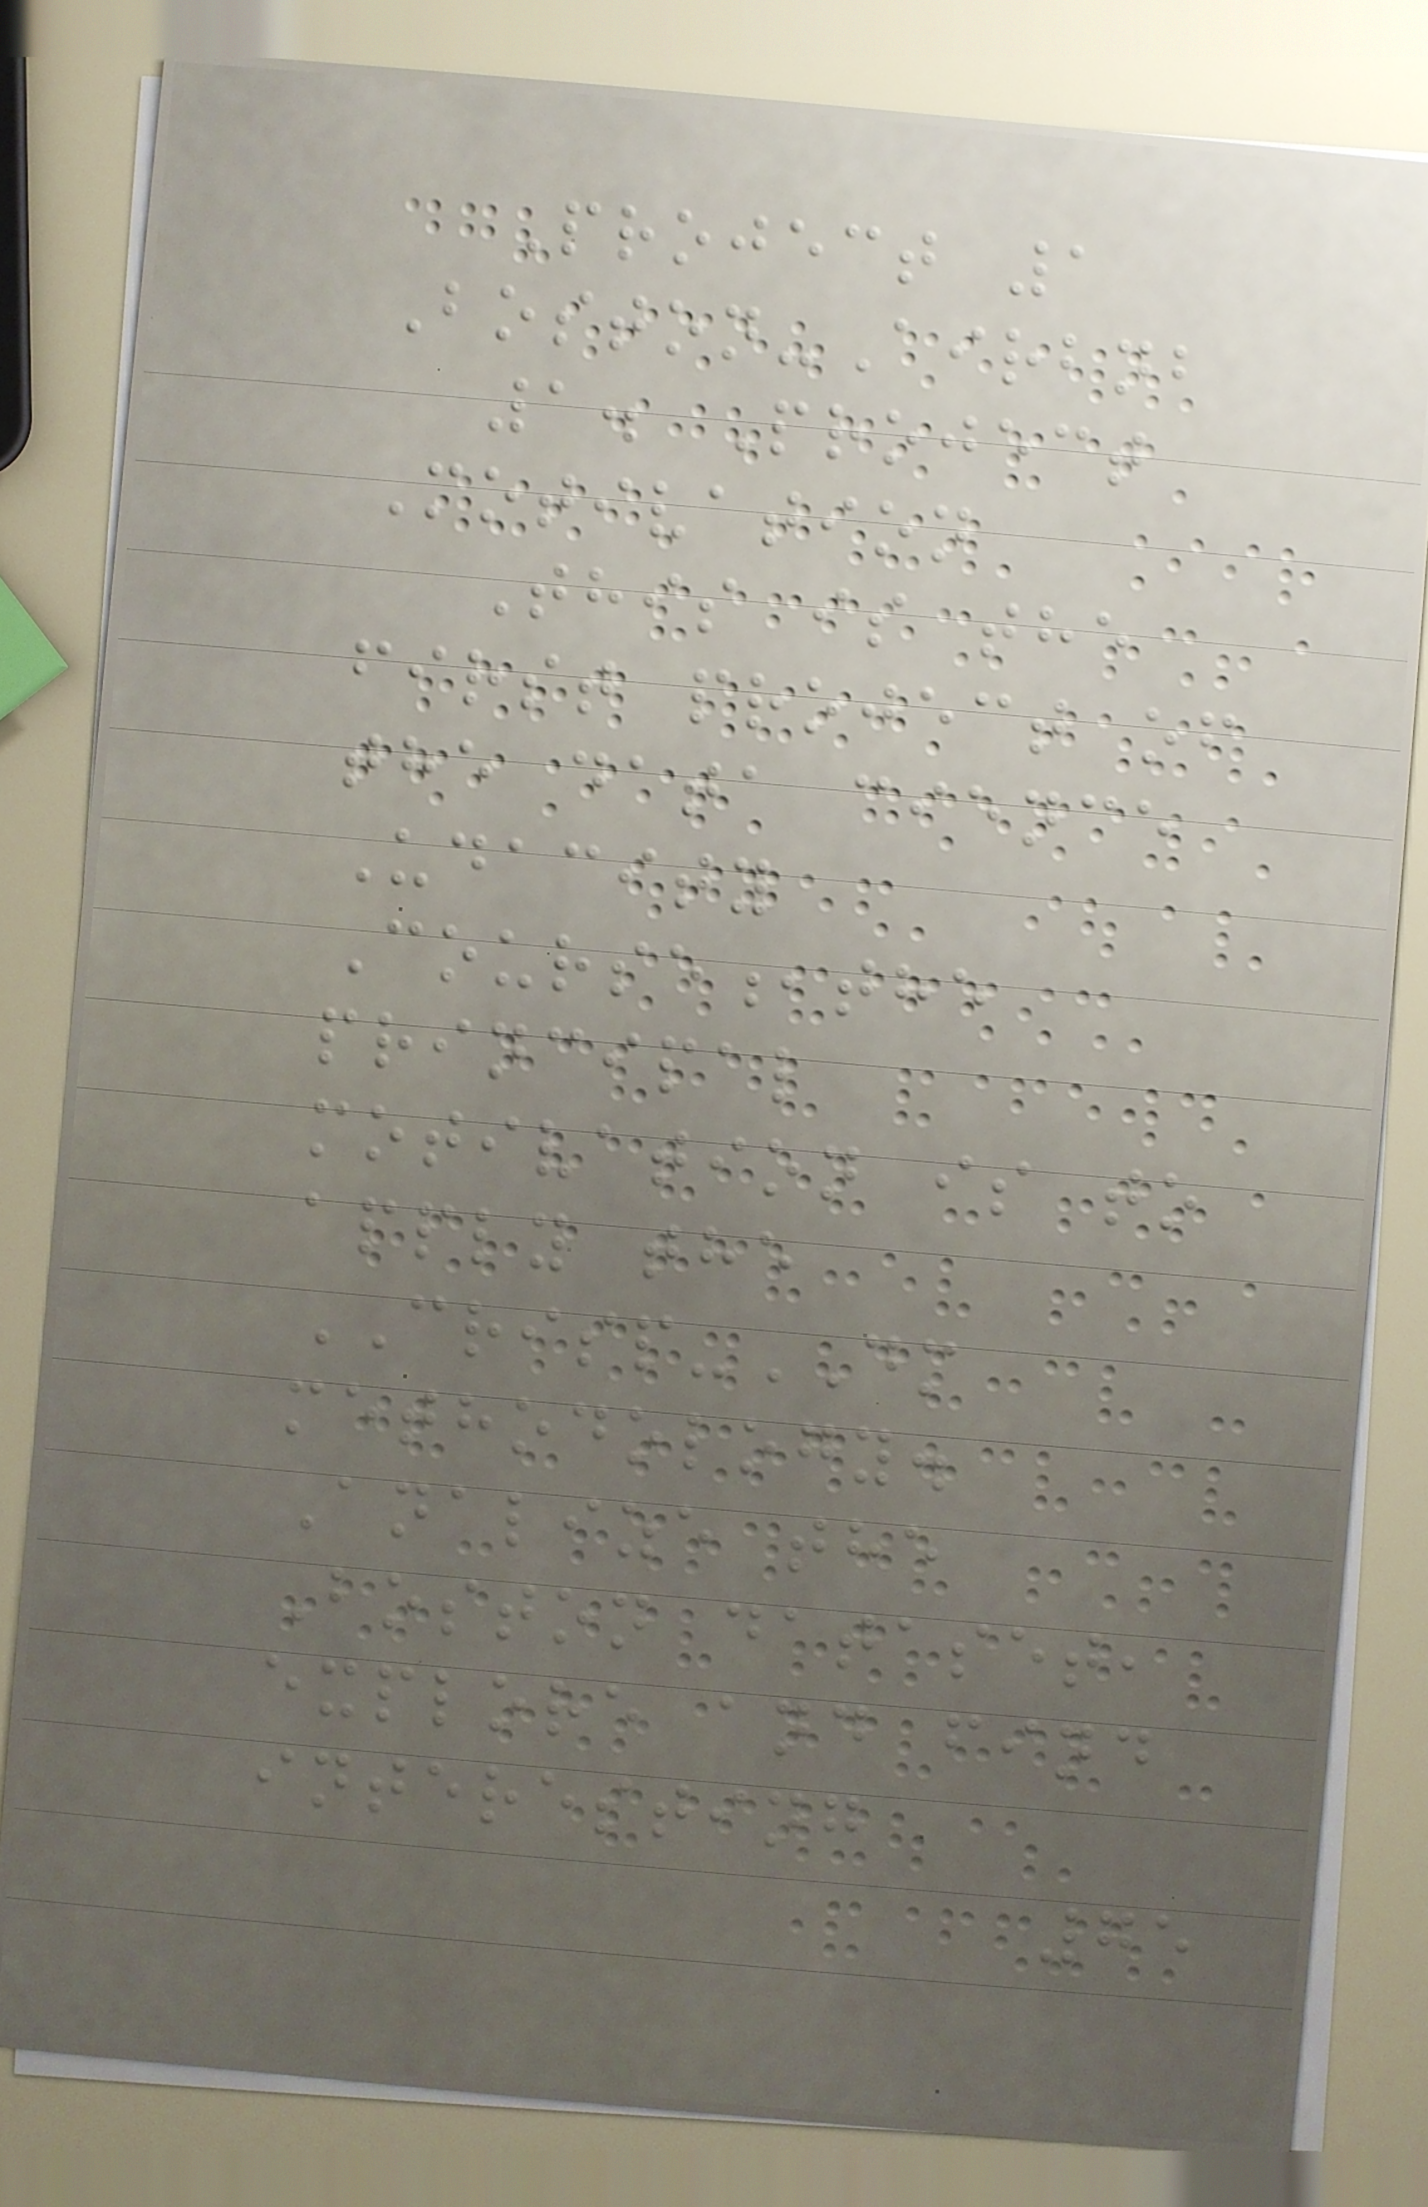Project 1
Boston-Airbnb
1. Project
Motivation
This is the
first project of
the data cience
Udacity
Course,the
principal
motivation is to
apply the
CRISP-DM
methodology.
Analize the
Boston dataset,
explore and find
interesting
75
